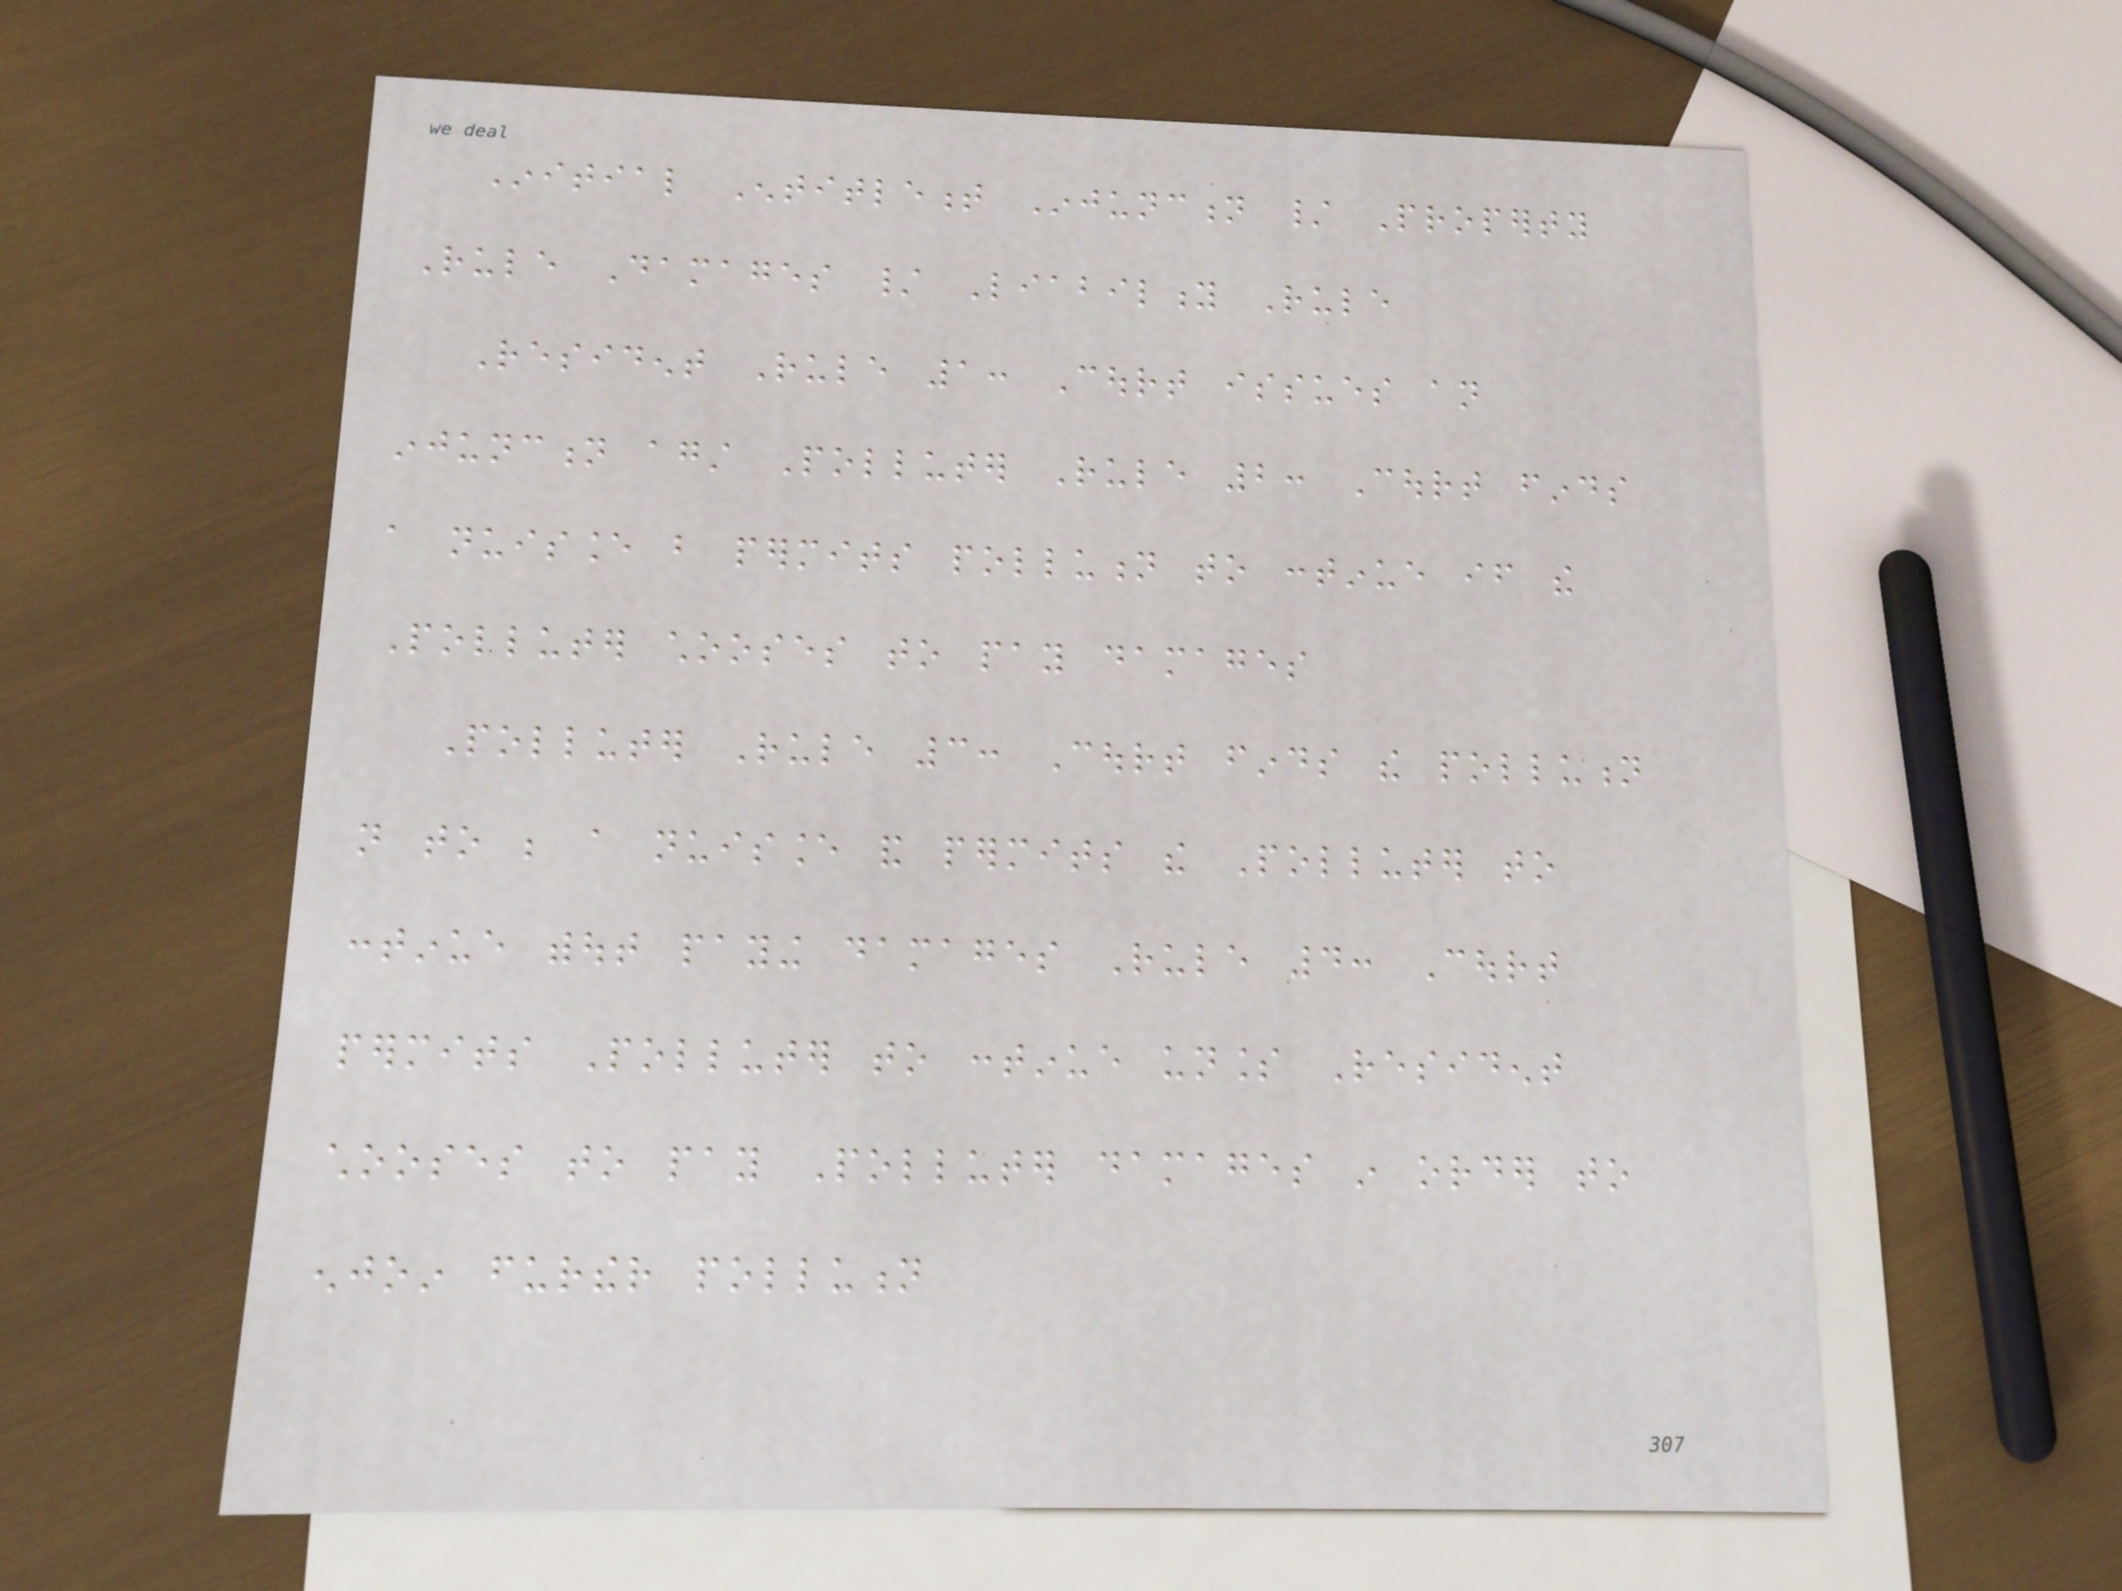Initial Entitlement Injunction / Property
Rule Damages / Liability Rule
Resident Rule 1: Court issues an
injunction against Polluter Rule 2: Court finds
a nuisance but permits pollution to continue if the
Polluter chooses to pay damages
Polluter Rule 3: Court finds the pollution
not to be a nuisance and permits the Polluter to
continue without paying damages Rule 4: Court
permits Polluter to continue unless Resident
chooses to pay Polluter damages in order to
enjoin further pollution
